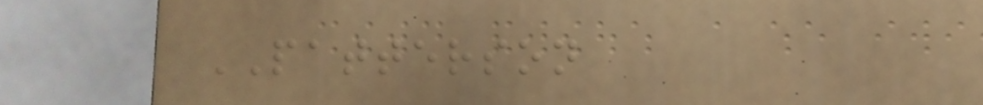PATTERSON
